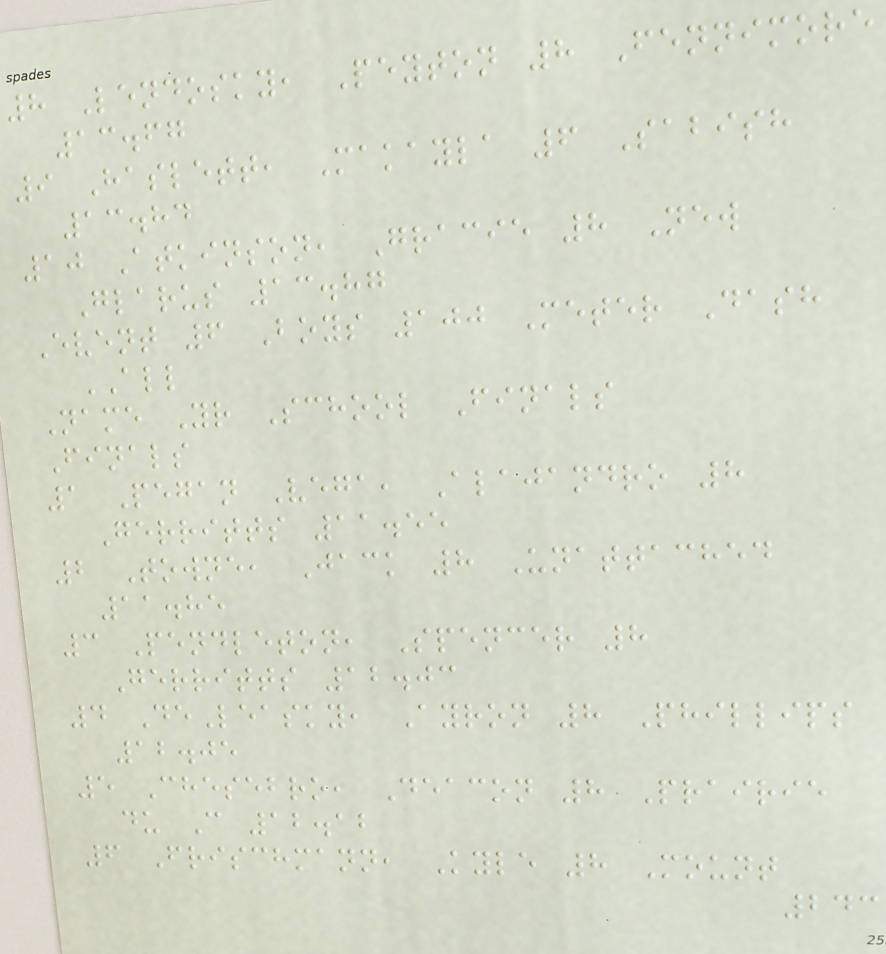8 Lendosky, Peyton 8 Fennimore
13.67
9 Haslett, Makayla 6 Sabish
13.84
10 Atkinson, Gracie 8 New
Glarus 13.87
Event 6 Boys 100 Meter Dash
ALL
Name Yr School Finals
Finals
1 Pegan Vega, Alajandro 8
Gerritts 11.55
2 Towne, Jack 8 Unattached
11.85
3 Pendleton, Spencer 8
Gerritts 12.03
4 DeLeasky, Ayron 8 Phillips
12.05
5 Chesebro, Deacon 8 Prairie
du C 12.12
6 Frischmann, Kyle 8 Mount
243
